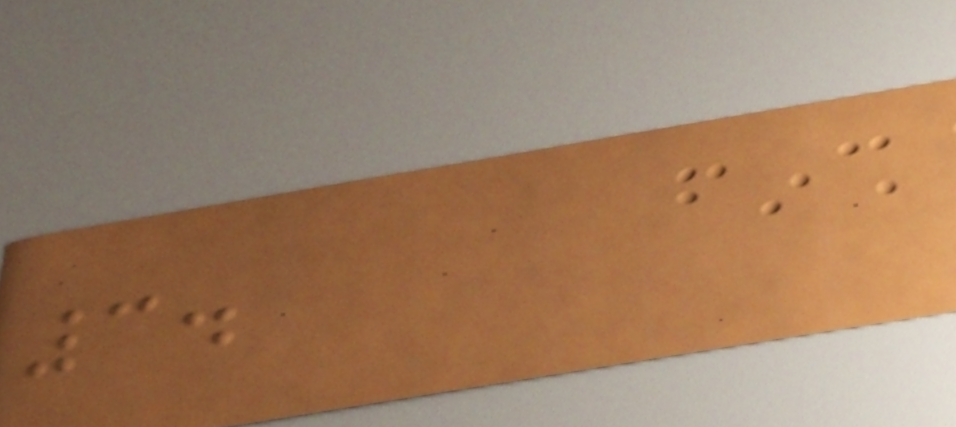3.
